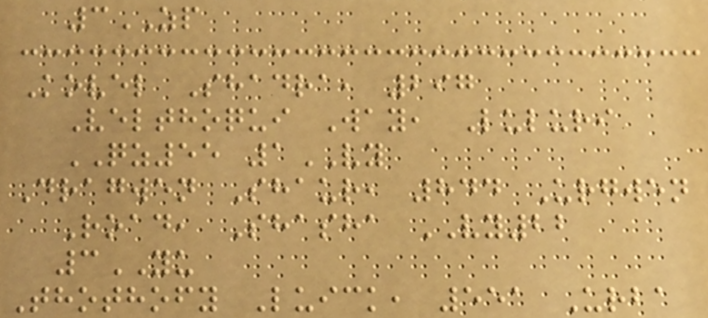3ZP
Kovel Shadra, 297
Velthoqui Way, Luluri
QZ55 1VY
Dragwen Shaur, 844 Urgwen
Road, Shasha VY22
3YU
Thothofy Luick, 551 Urba
